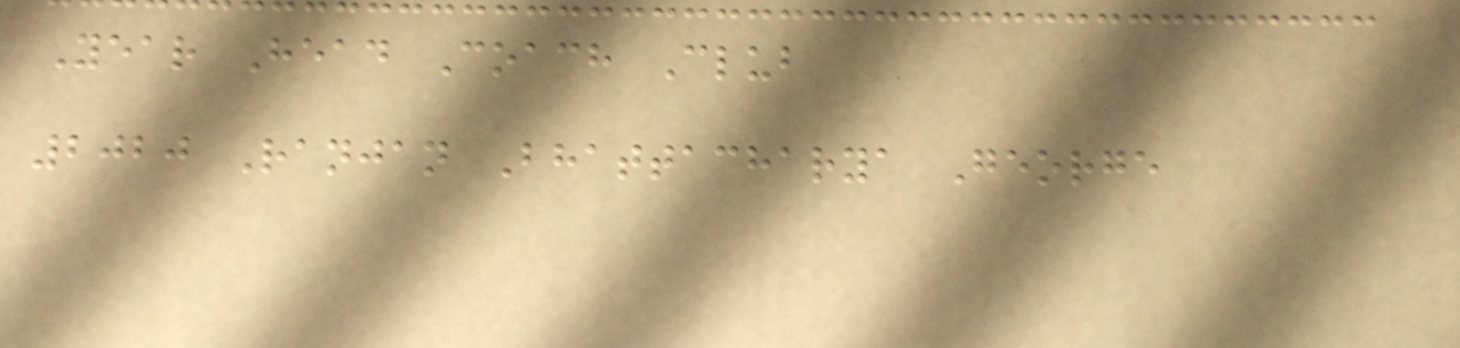Year Head Coach Club
2020 Ranjan Bhattacharya George
